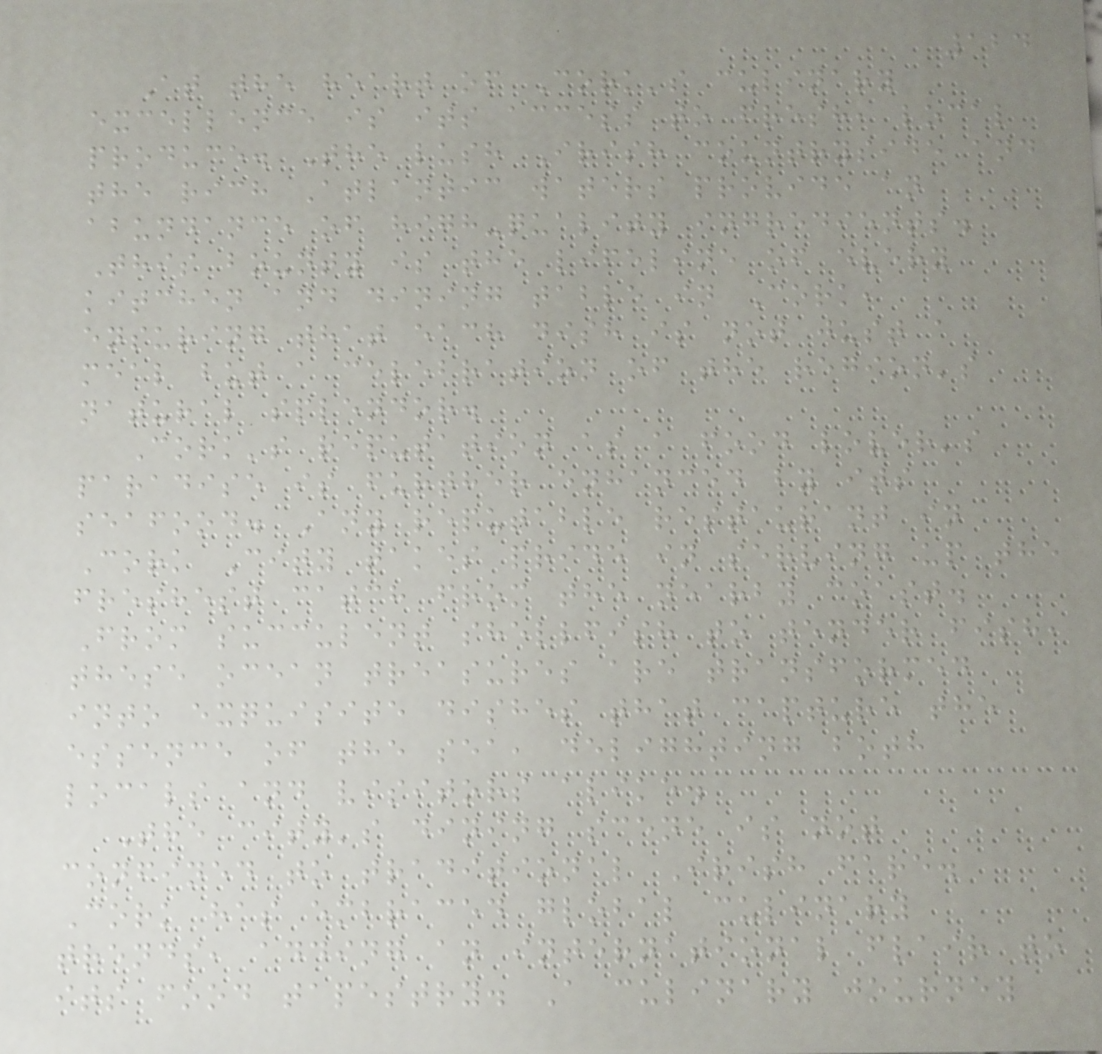124
At the heart of Cork's culinary
excellence is its access to fresh, local
produce. The lush Irish countryside and
the rich Atlantic waters provide an
abundance of high-quality ingredients.
This bounty is the lifeline of every
kitchen and dining table in Cork,
ensuring that each dish is not just a
meal but a celebration of the region's
natural splendor.
Cork's reputation as a food lover's
paradise is further enhanced by its
seafood. Any reputable restaurant in
Cork City takes pride in serving up the
freshest catch from the nearby coast.
From succulent shellfish to tender fish,
these ocean treasures are transformed
into exquisite dishes that capture the
essence of the sea, delighting both
locals and visitors alike.
The city's dining scene is not
confined to traditional Irish fare.
Cork has embraced global culinary
trends, adding an international flair to
its food tapestry. A culinary journey
